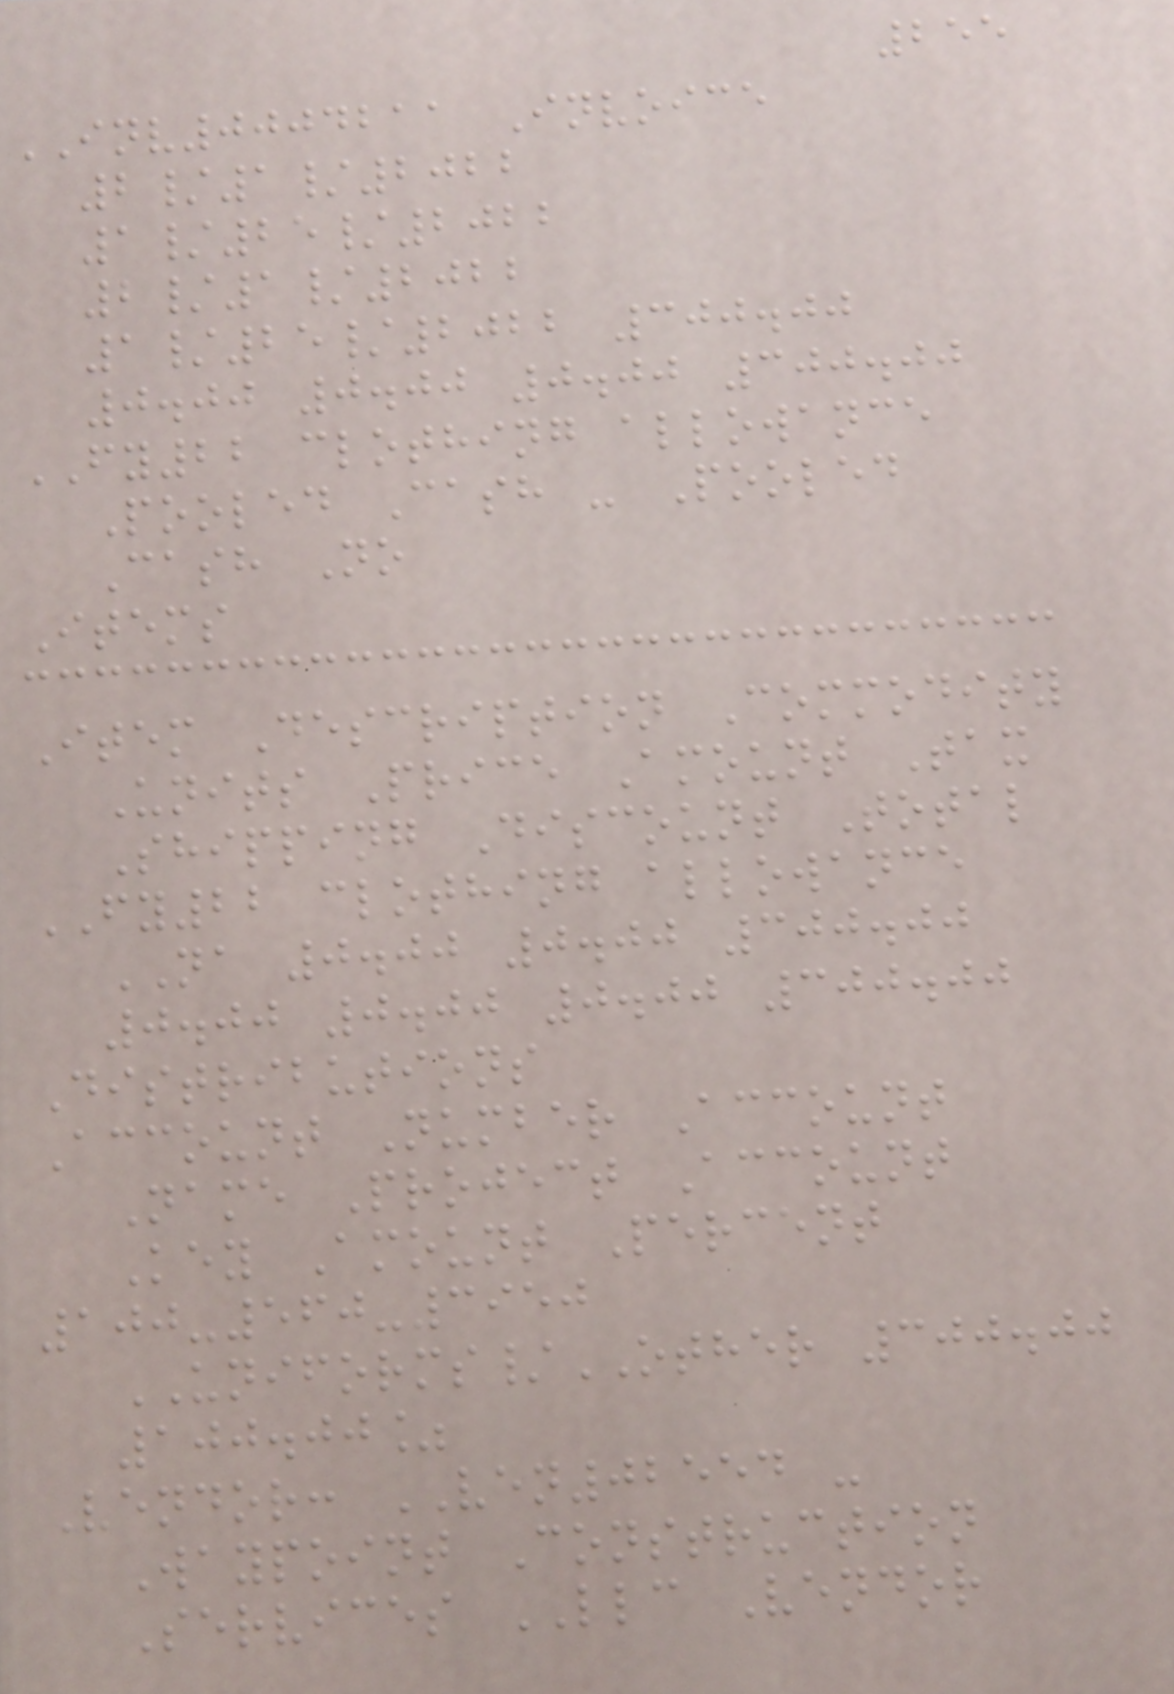255
INV0004211 Invoice
2/1/2022
1/25/2022
2/1/2022
1/25/2022 300.00
0.00 0.00 0.00 300.00
FY22 clothing allowance
Pooled Cash - Pooled
Cash No
Items
Item Description Commodity
Units Price Amount Tax
Shipping Discount Total
FY22 clothing allowance
NA 0.00 0.00 300.00
0.00 0.00 0.00 300.00
Distributions
Account Number Account
Name Project Account
Key Amount Percent
100-560-3950
UNIFORMS/OTHER 300.00
100.00%
Vendor: VEN02554 -
Waypoint Construction
Services LLC Vendor
